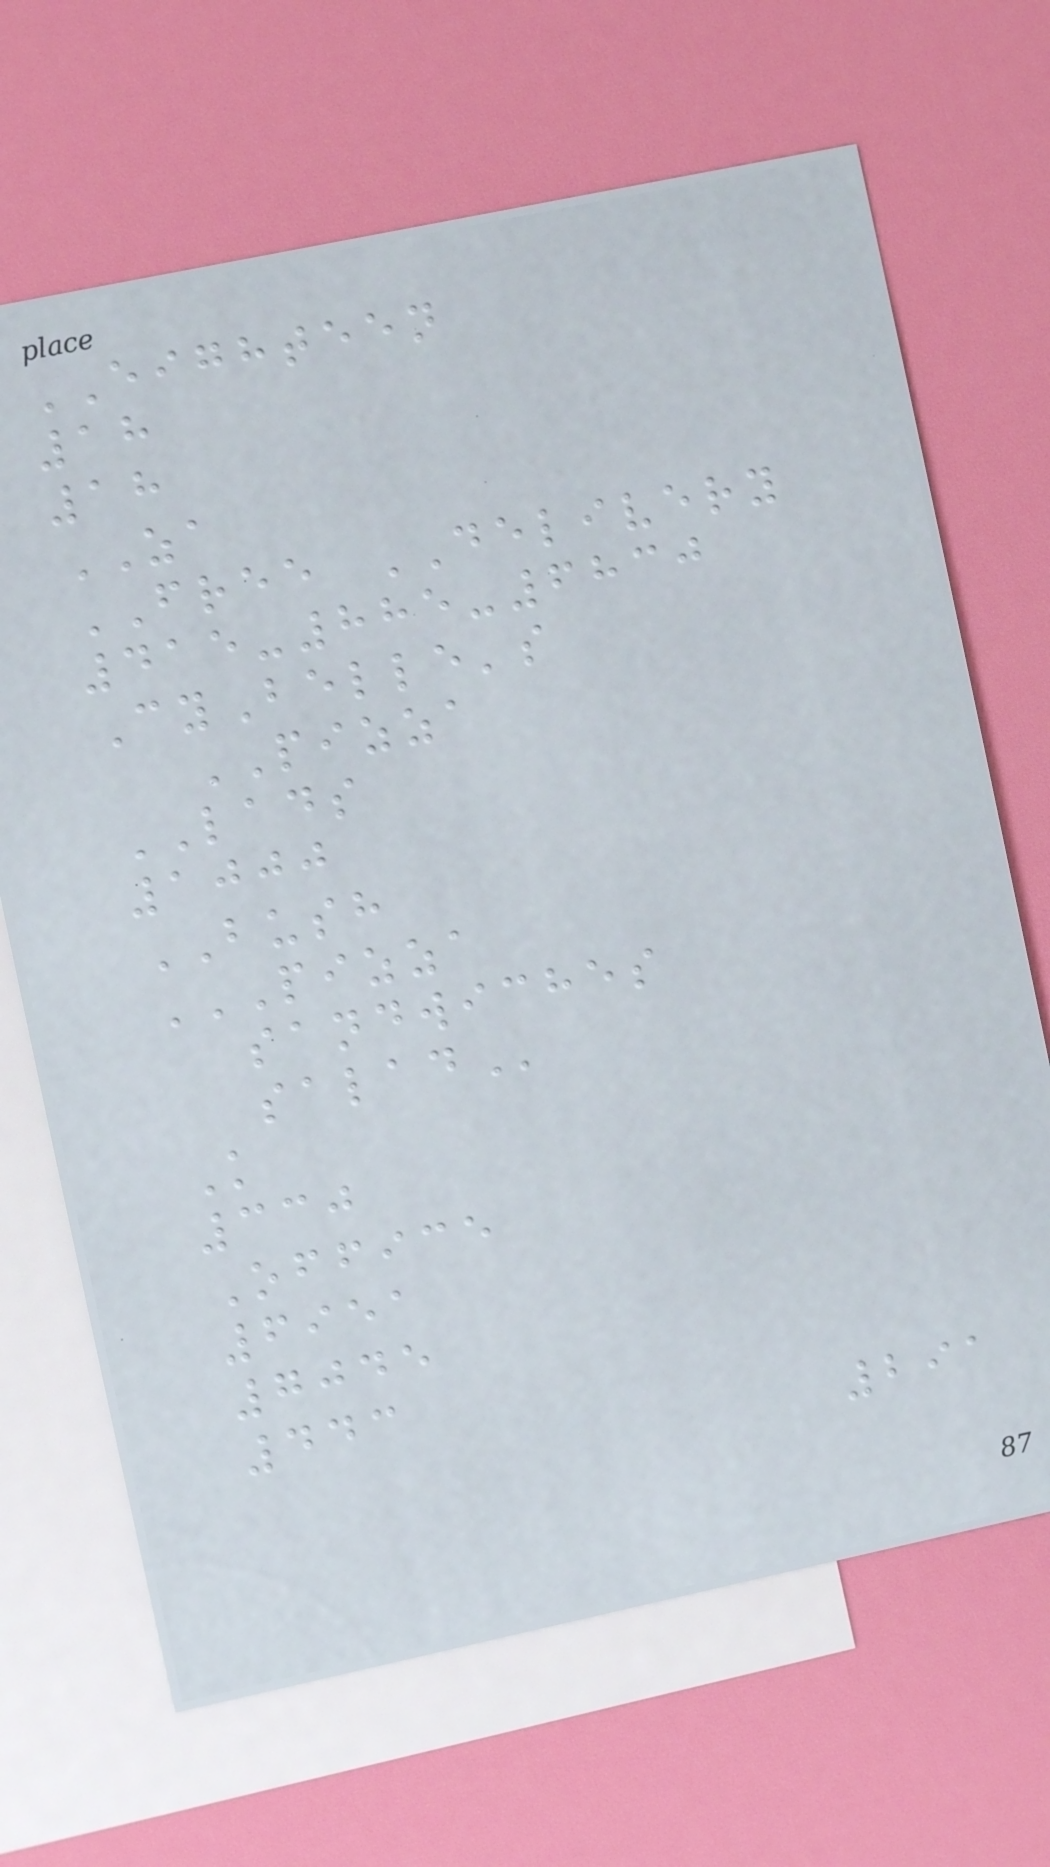EIGHTEEN
18
18
ZA
FREE DELIVERY
415-885-6830
CyBelle's
PIZZA
LADS
1000
BUSH
PIZZA
SANDWICHES
SALAD
K
330
Office
6951
7045
443
291
